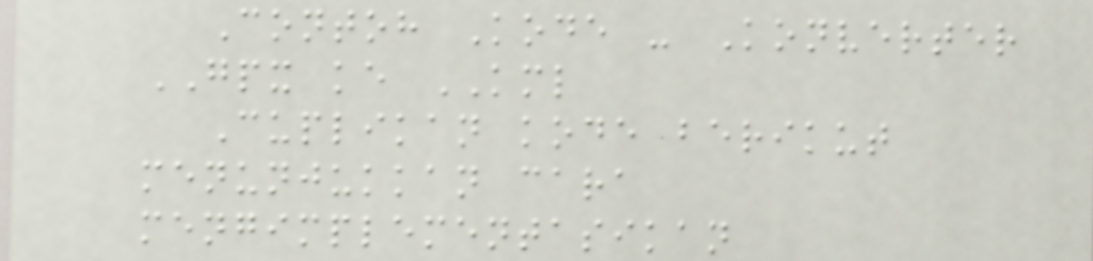Contoh Kode - Konverter
GPX ke KML
Cuplikan kode berikut
menunjukkan cara
mengimplementasikan
